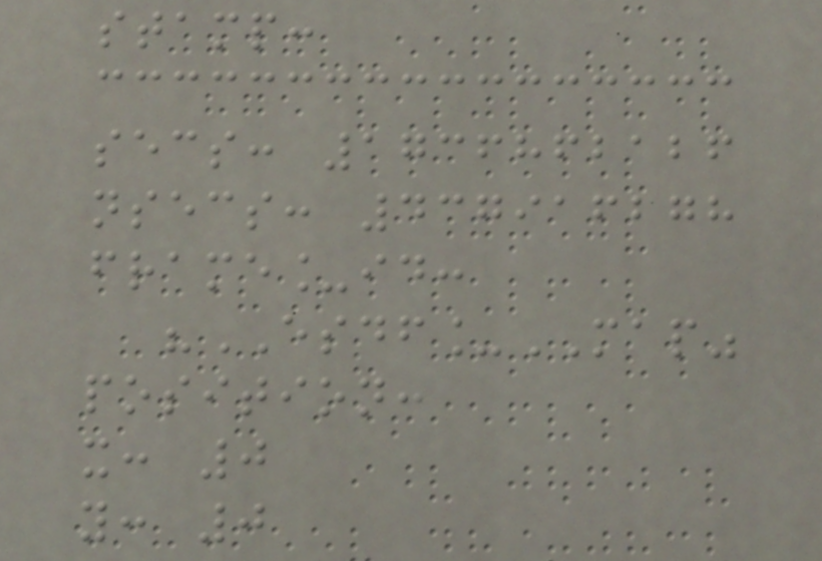stamp:
secs: 1736862126
nsecs: 437916278
frame_id:
"ESDF_MAP"
position:
x: 0
y: 0
